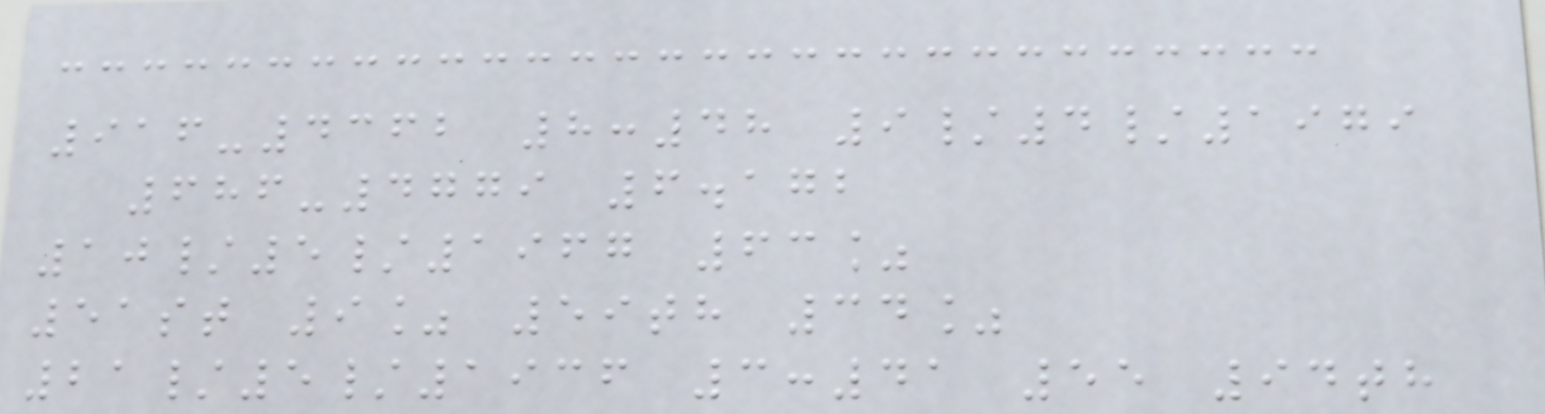916-4362 8:48 9/4/1979
686-4779 6.172
10/5/1967 63%
51st 9% 59th 34%
21/5/1936 3:41 55 94th
